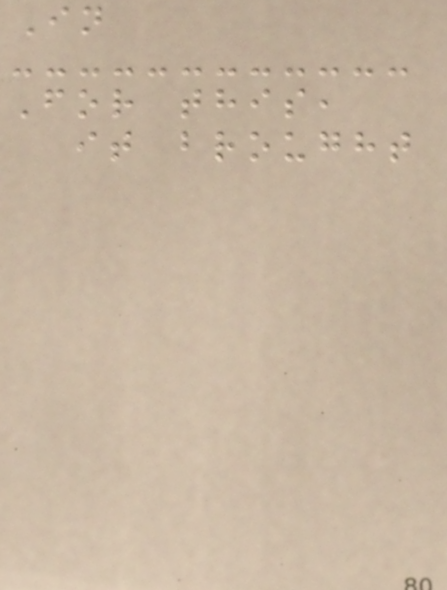In
For this,
it brought
